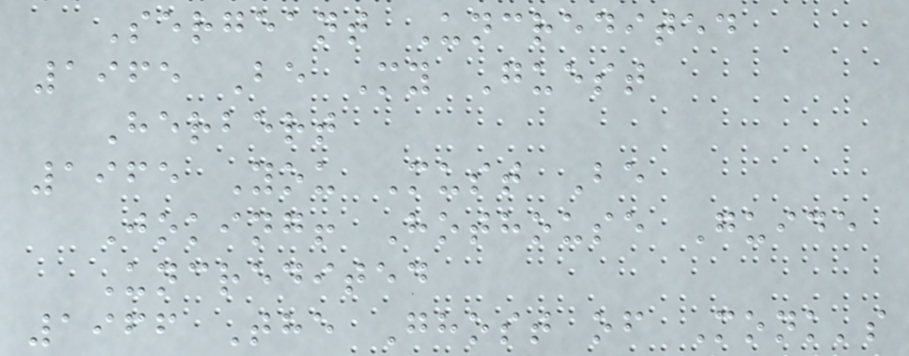Sergeant Uncredited
1965 Be My Guest
Herbert
1965 You Must Be
Joking! Hothouse Guide
Uncredited
1966 The Ghost of Monk's
